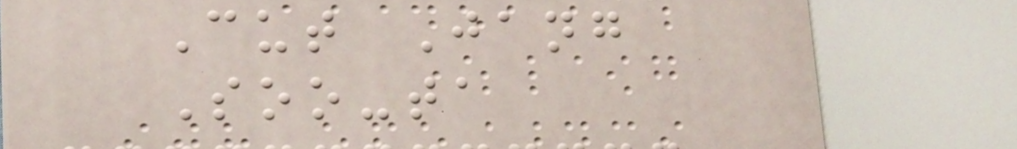Cut Jang
Soo-ta
